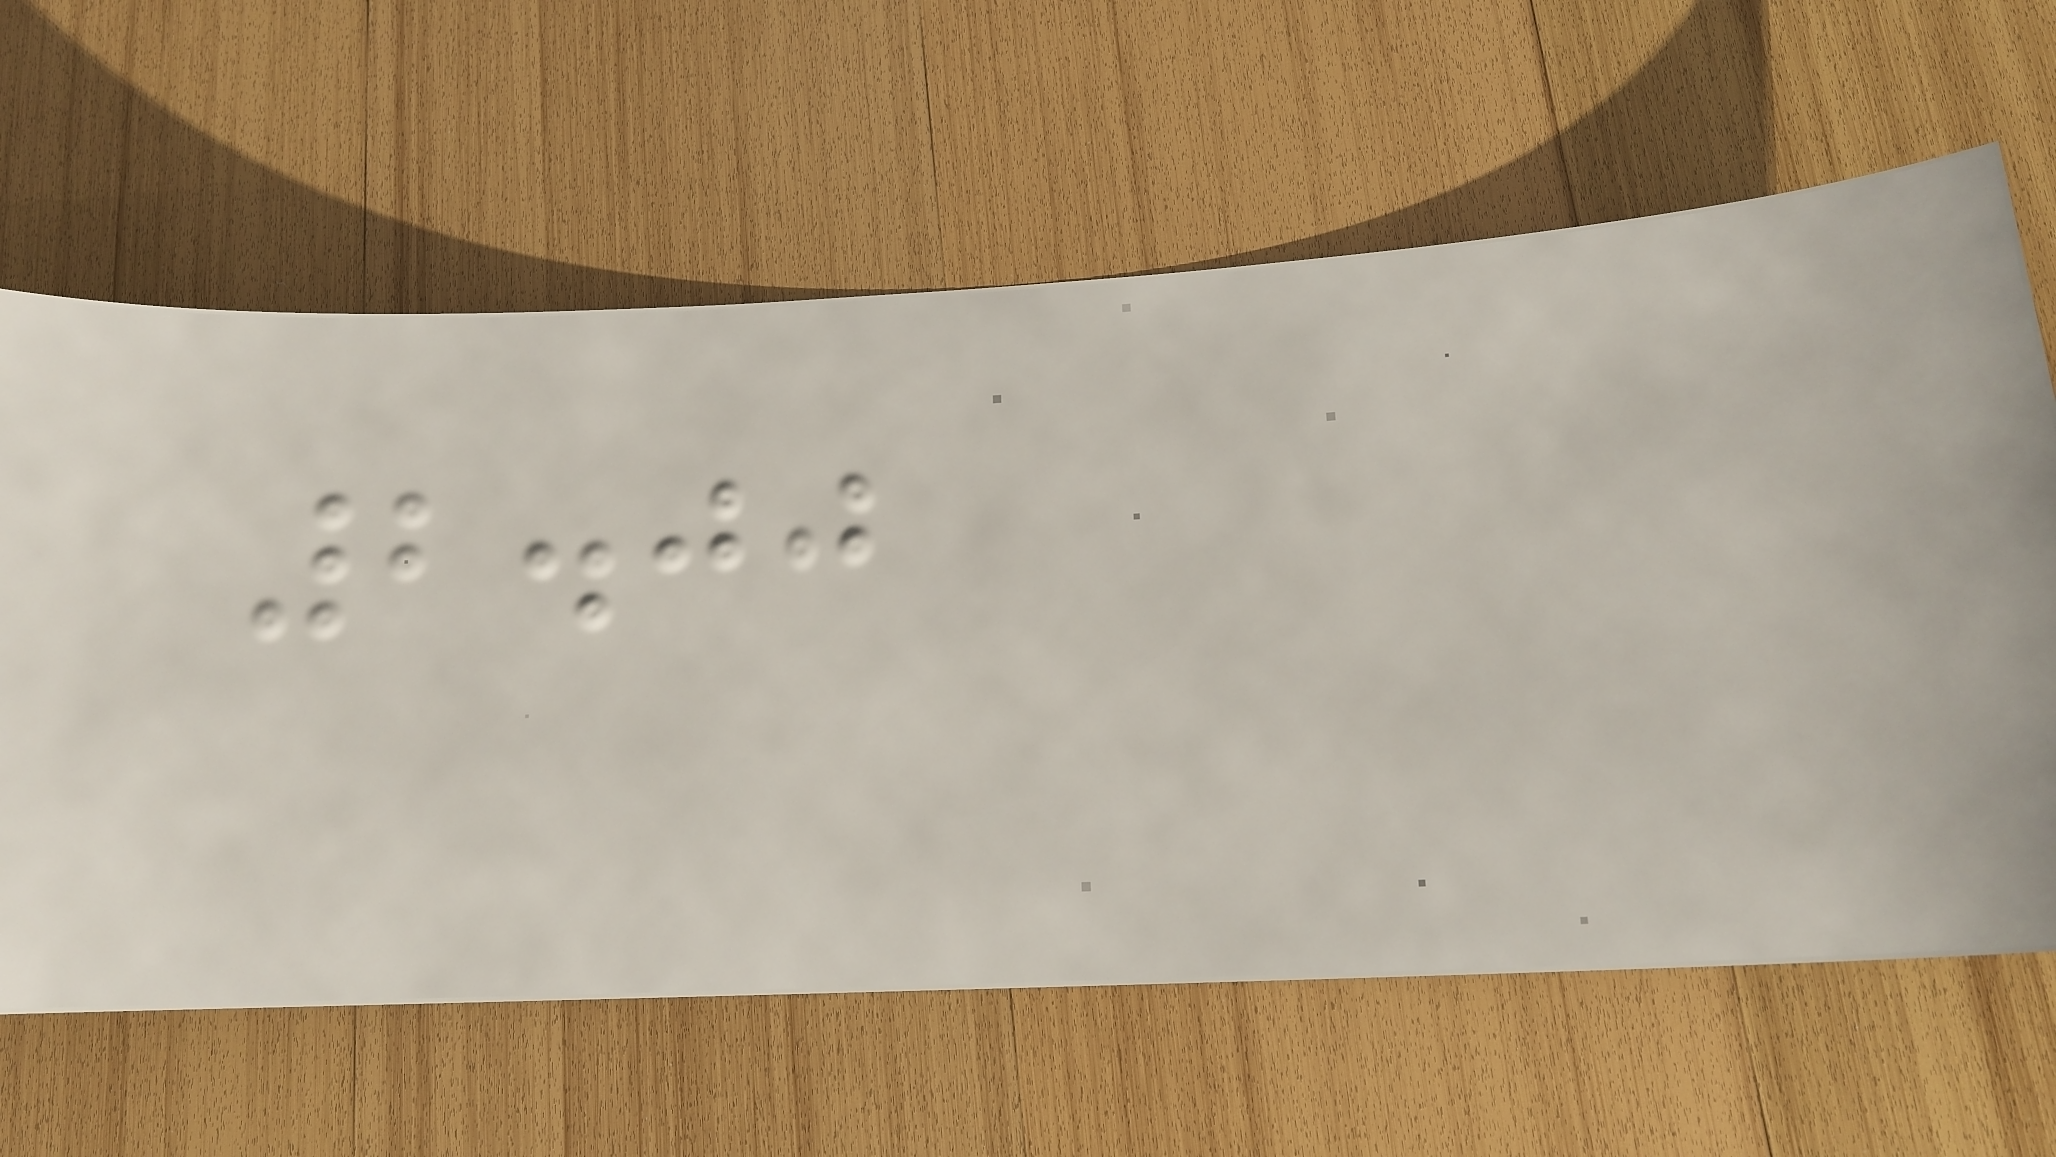2.00
